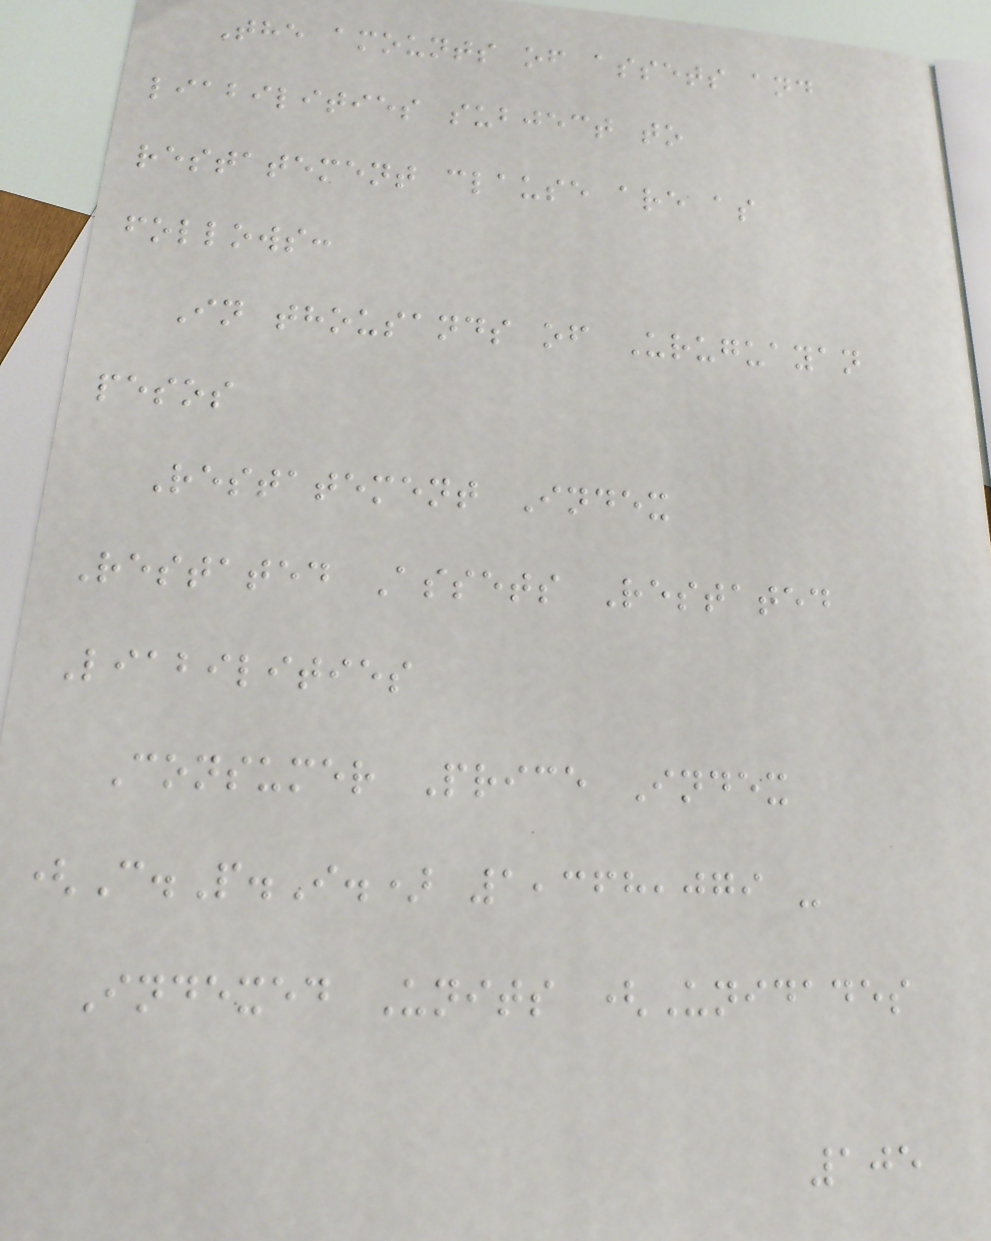The amounts of assets and
liabilities subject to
restatement clause are as
follows:
In thousands of Uruguayan
pesos
Restatement Index
Restated Assets Restated
Liabilities
Consumer Price Index
(C.P.I.) 1,368,079 -
Indexed Units (Unidades
105
